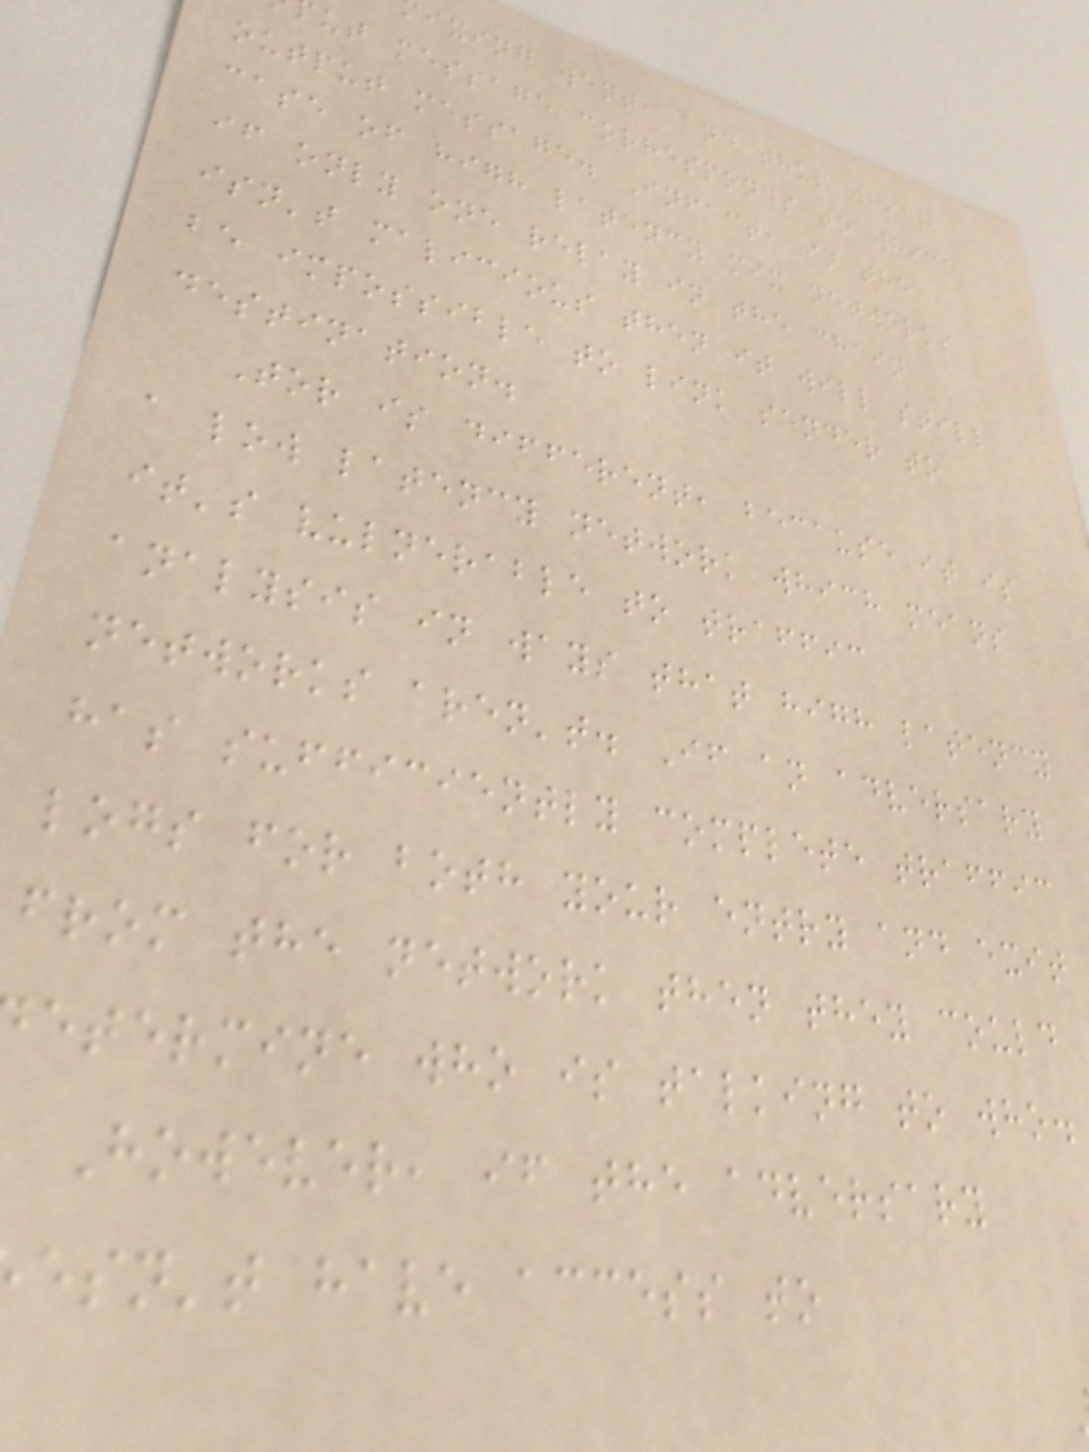ixing went, and thus which
ut message corresponds to which
output message. Infact, in the
case of high latency mix networks
if only one relay in the chain
isn't malicious then it will still
be impossible to link sender to
destination.
Tor is different, because it is
a low latency network which means
it's vulnerable to traffic
analysis in ways that high latency
networks aren't. If an adversary
has sufficiently complete traffic
logs for both your entry and exit
from the network then they could
etermine who is talking to who.
However, if the adversary
esn't have access to
